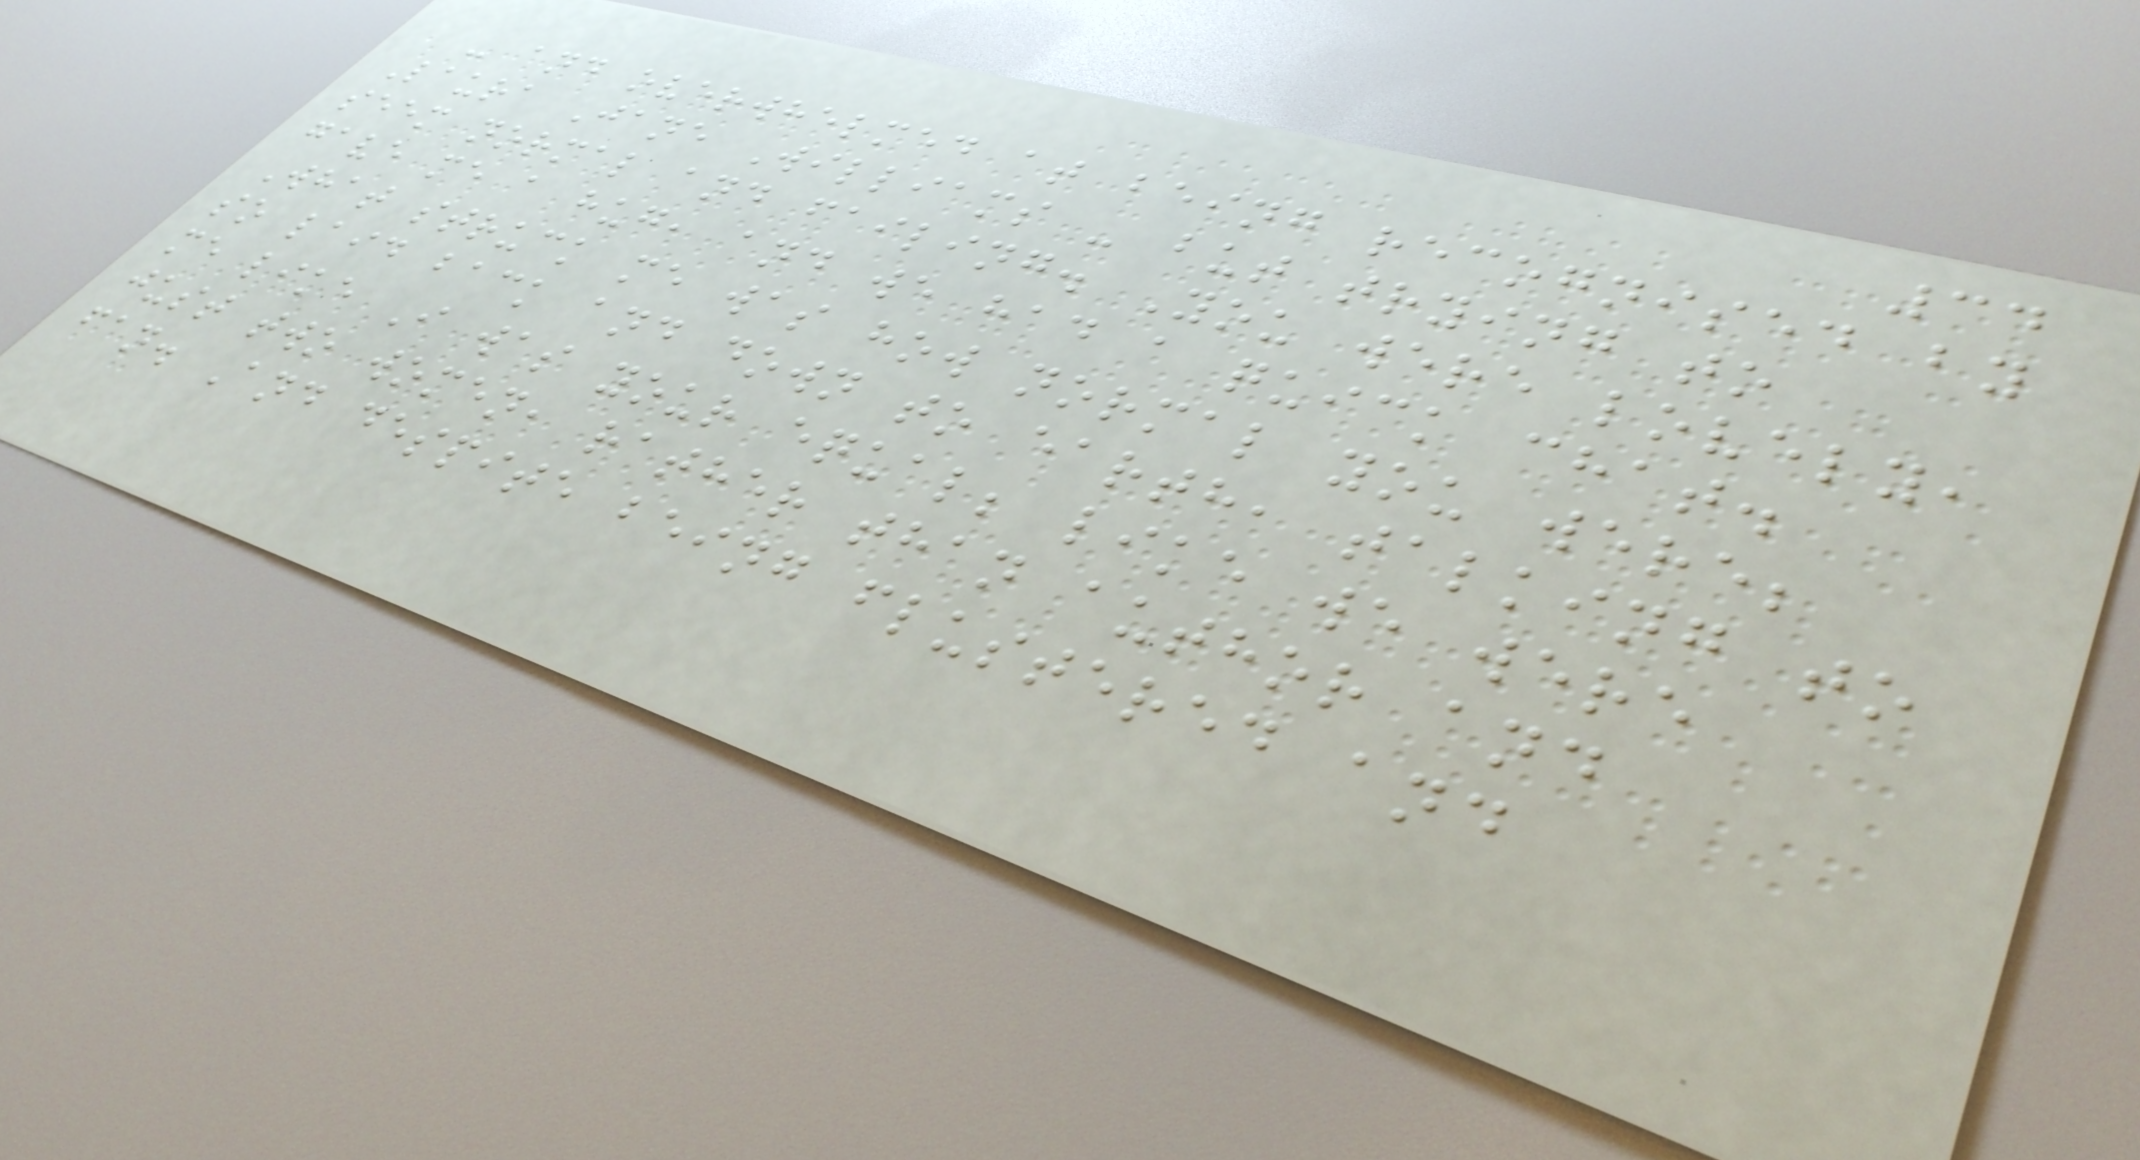34
- and overwhelmed at being recognised by
Laura Jane Williams - but trying to
seem normal and failing. You were lovely,
gave me a hug, and we had a quick chat.
What struck me was how normal you were;
so laid back and down to earth, talking to
me like I was your equal; like we were
just two women, rather than author and
fan. And despite being flustered and
